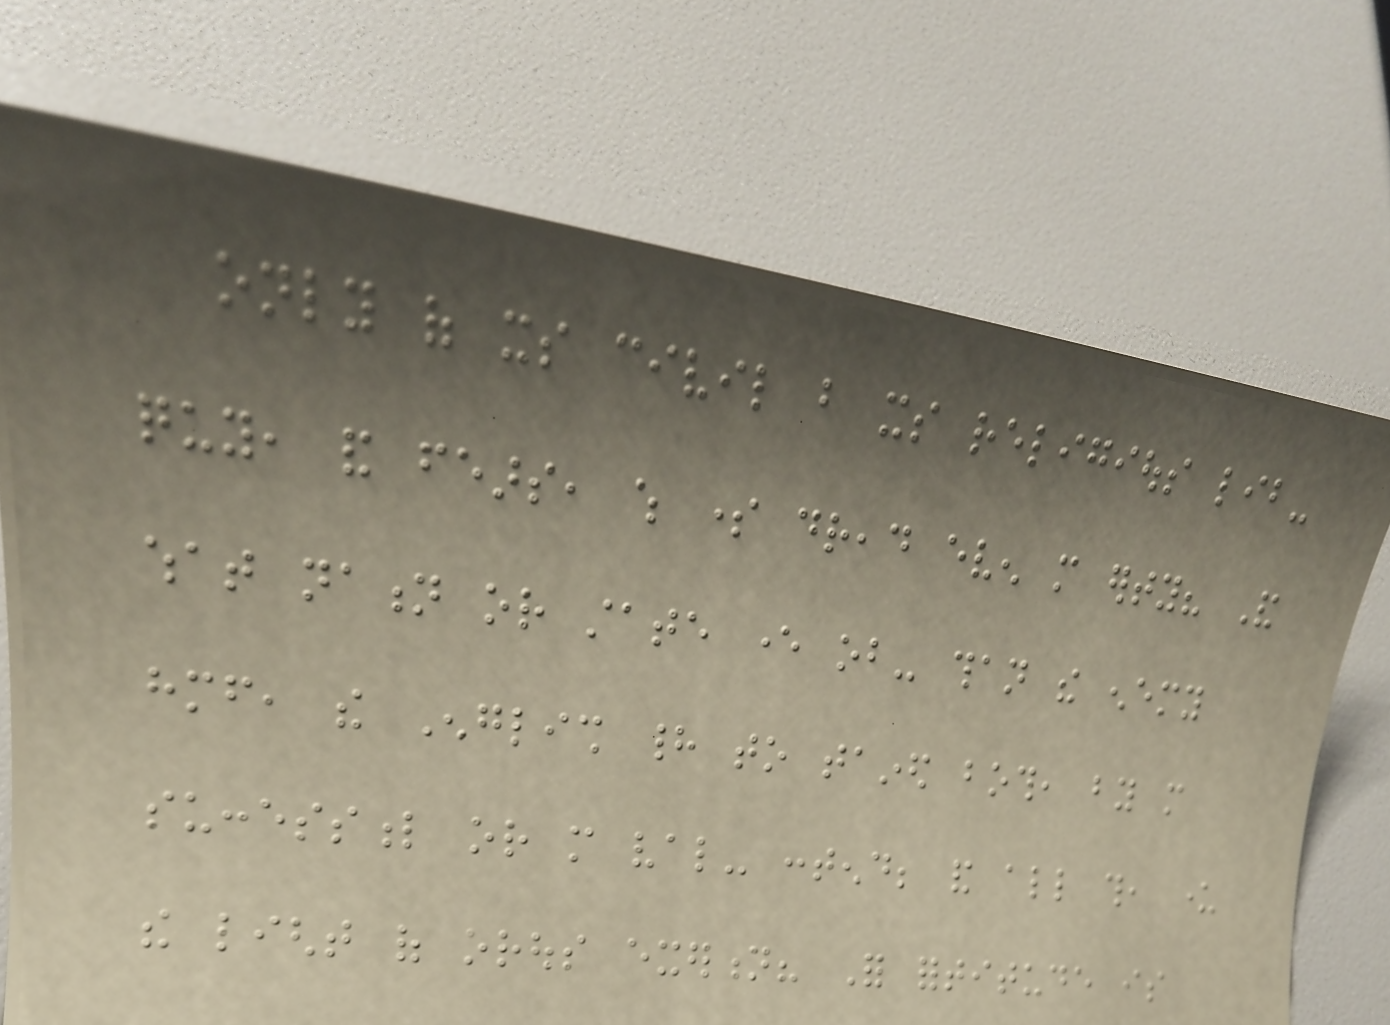only of its civil but its religious lib-
quy, and fears, which some dread even more erty? And
what nation or state ever ob- than the enemy
himself, the English had to tained both, by more
successful or more val- contend; and all this, under
the light of orous exertion? For fortitude is
